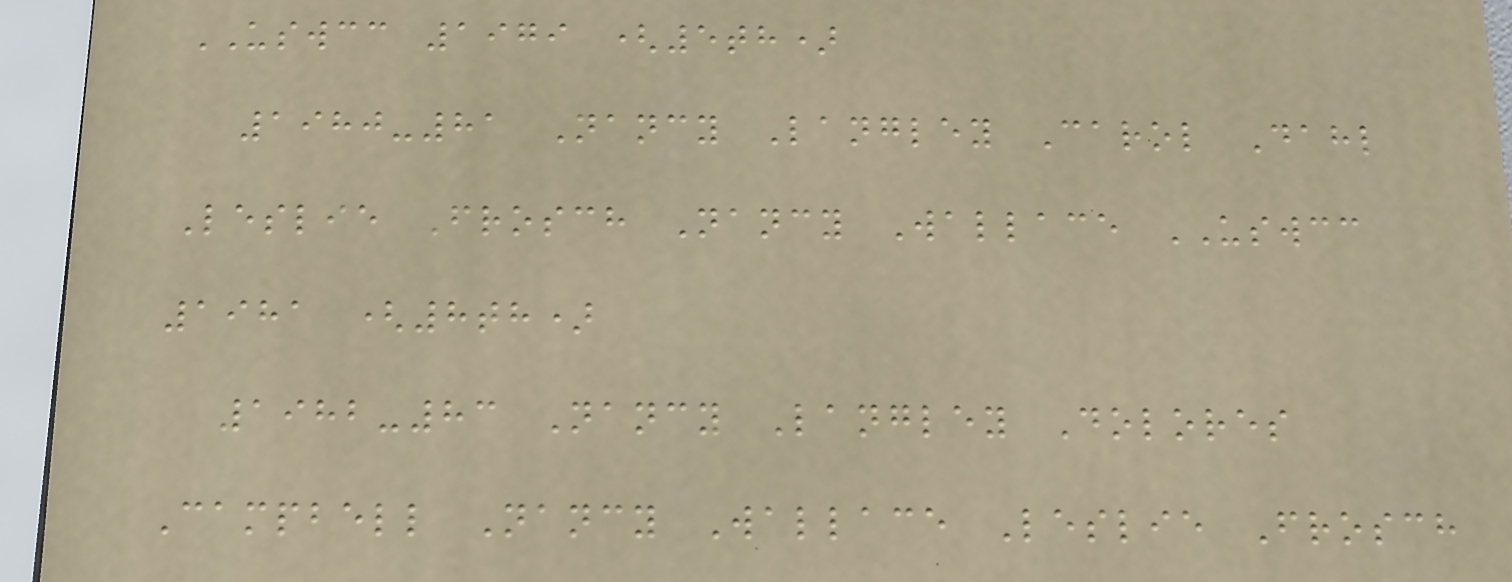USWCC 1979 (5th)
1980-81 Nancy Langley Carol Dahl
Leslie Frosch Nancy Wallace USWCC
1981 (8th)
1982-83 Nancy Langley Dolores
Campbell Nancy Wallace Leslie Frosch
